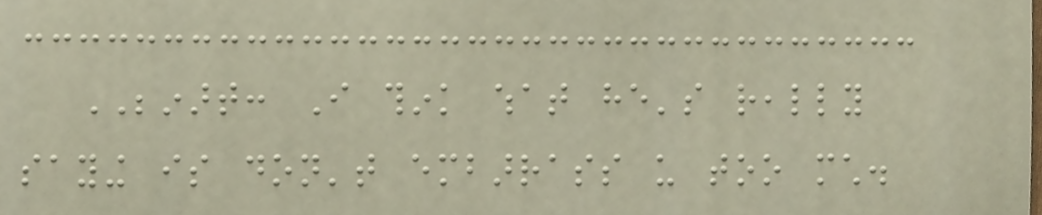BEINART: I think what he's really
saying is don't embarrass us too much.
